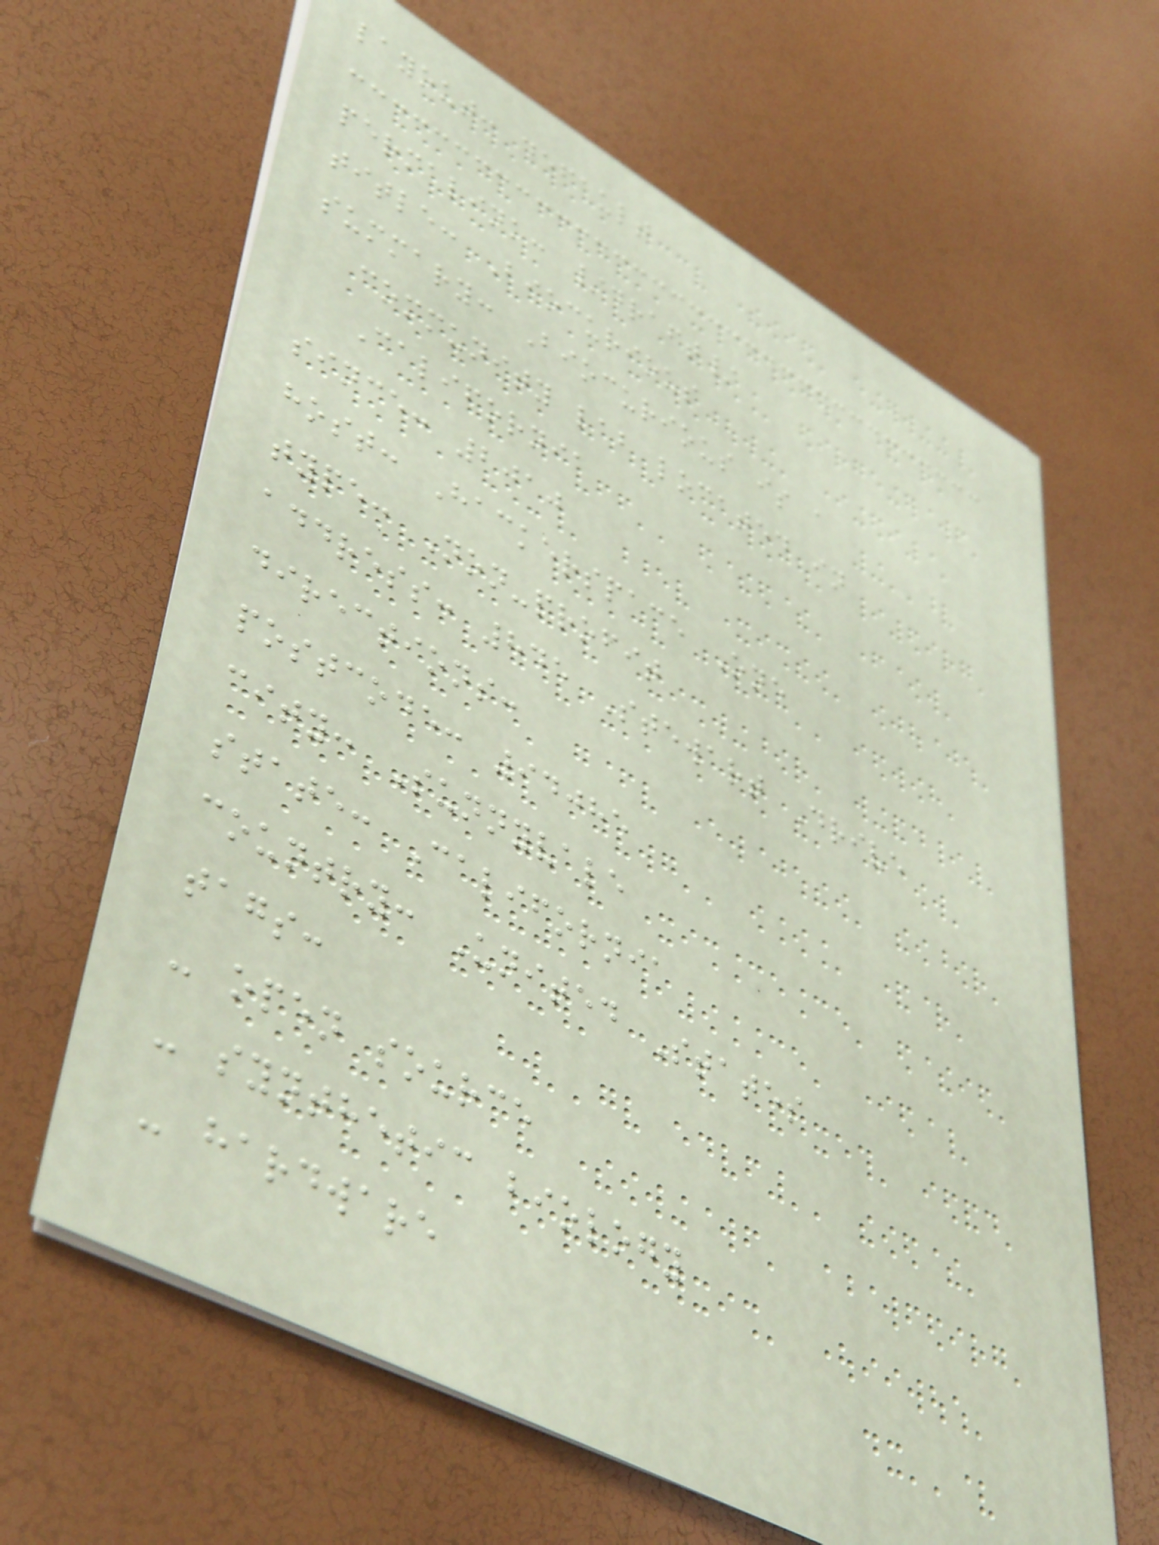layout: default
permalink: /draft/
title: Biocurious
summary: Biocurious is a
community lab located in
California
since: 2010
host: Hackerspace One
type: Non-profit
address: 845 Stewart Drive
directions:
postcode: 94085
city: Sunnyvale
state: California
country: United States
tags:
- open source
- synthetic biology
- hardware
